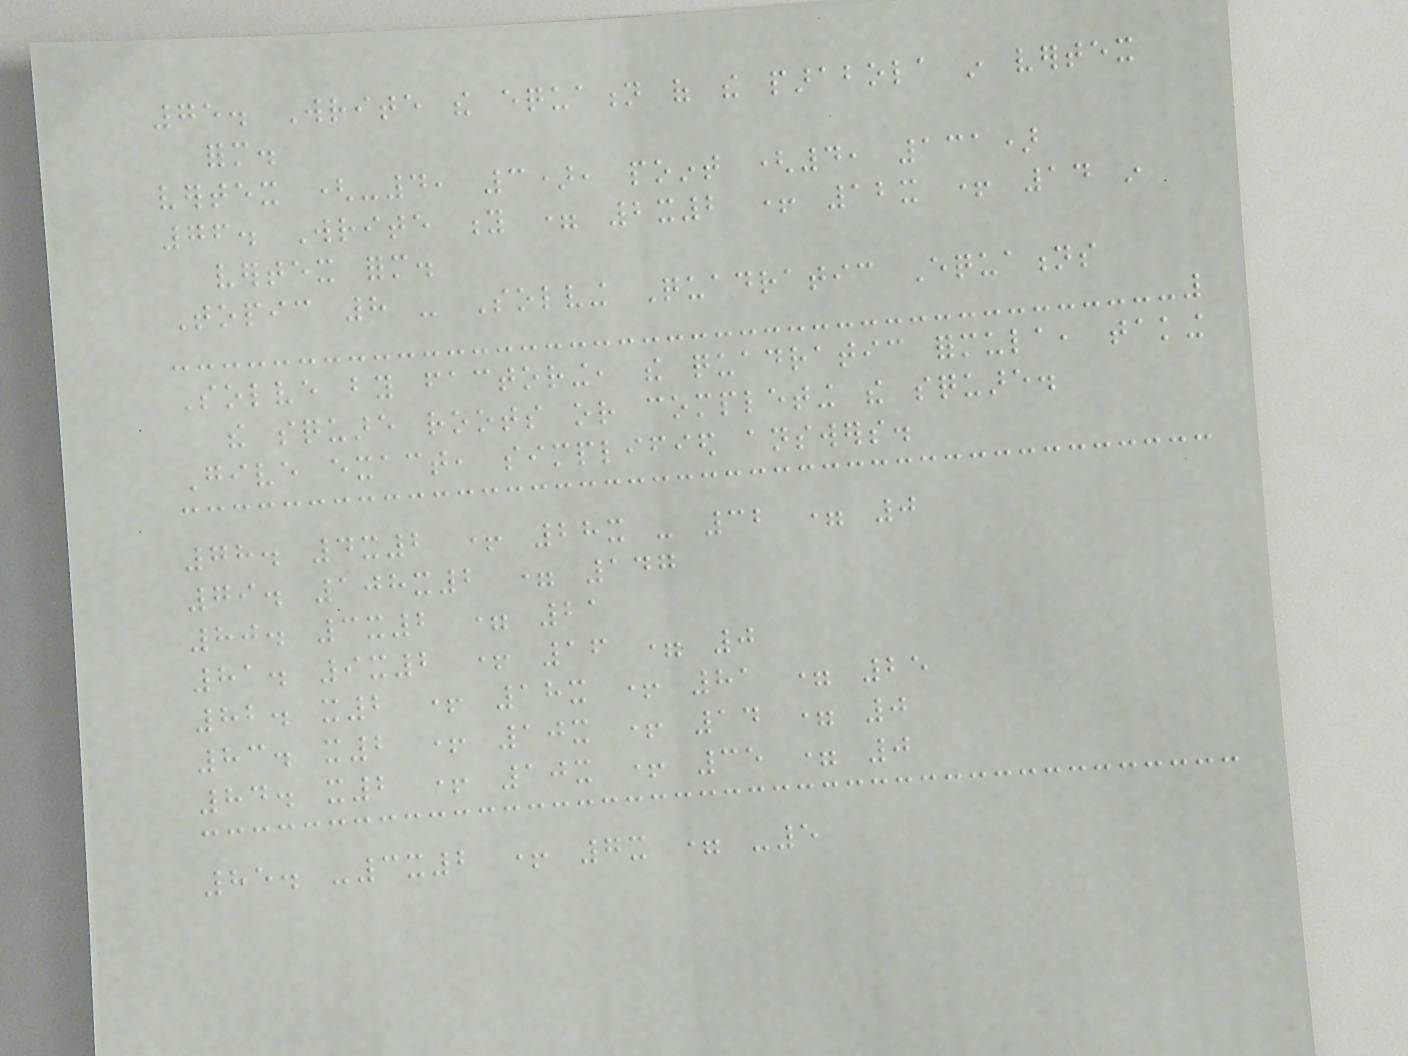75. Write the equation of the parabola in vertex
form.
vertex (-4, 3), point (4, 131)
76. Write y = 2x2 + 12x + 14 in
vertex form.
Topic 8 - Solving Quadratic Equations
Solve by factoring, the quadratic formula, taking
the square roots or completing the square.
Give exact, simplified answers.
78. 4x2 + 28x - 32 = 0
79. 108x2 = 147
80. 3x2 = 21
81. 9x2 + 16 = 0
82. x2 + 18x + 81 = 25
83. x2 + 10x + 14 = 0
84. x2 + 10x + 35 = 0
85. -3x2 + 7x = -5
